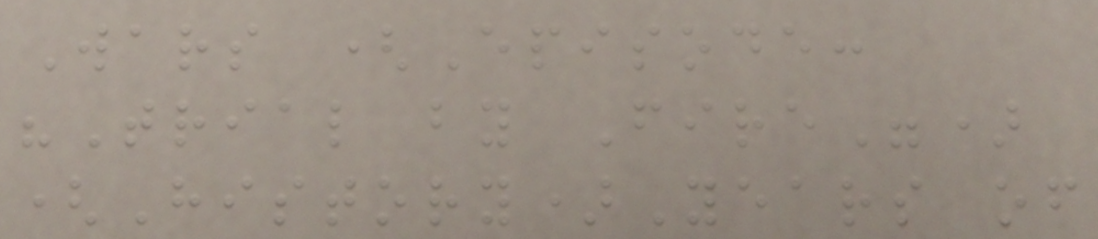Wars (Episode:
"Trial by Fire")
(History)Years of
